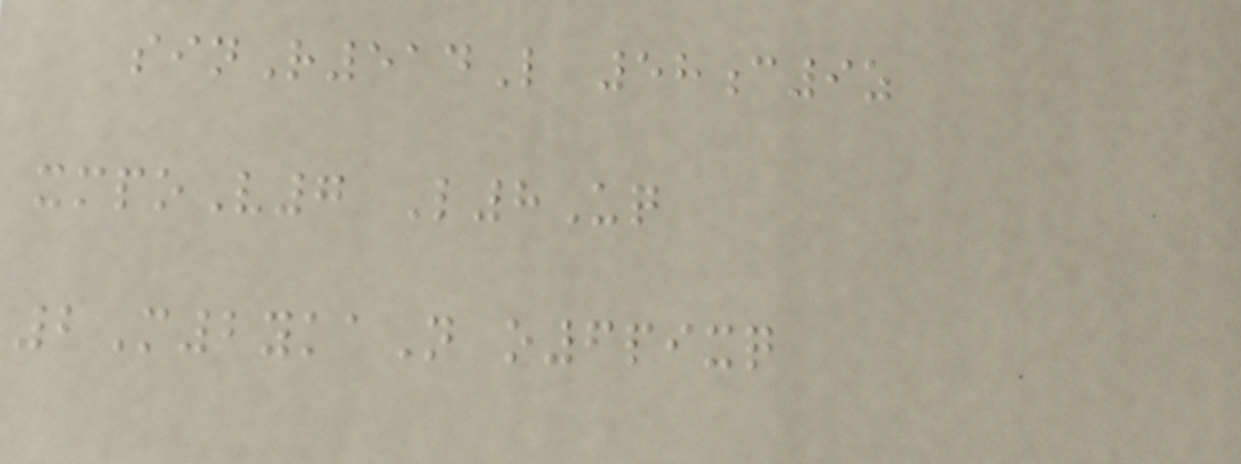sinR514L 58c9z
xmpoV7 L8Uq
2M2ykaN o6pixq
